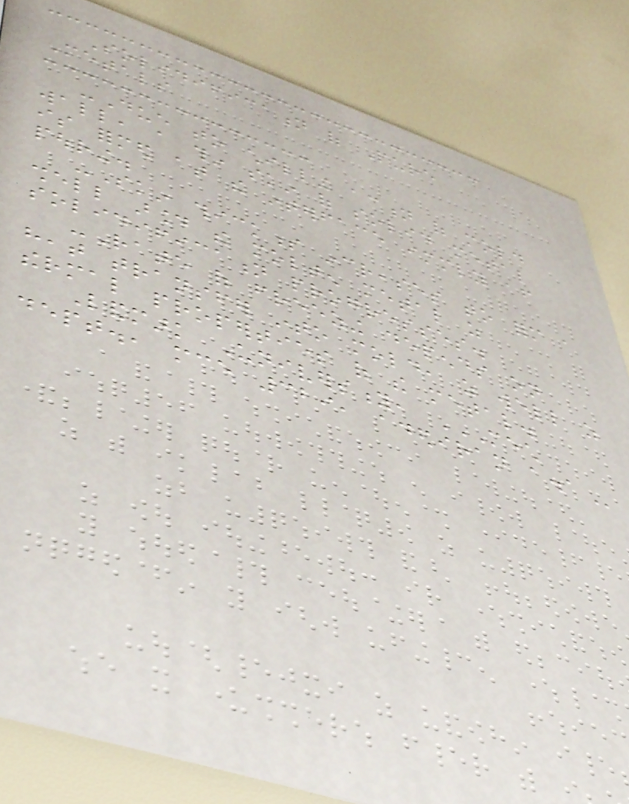Solidification of Pure
Metals
-Due to chilling action of mold
wall, a thin skin of solid metal
is formed at the interface immediately after
pouring.
-Skin thickness increases to form a
shell around the molten metal as
solidification progresses.
-Rate of freezing depends on
heat transfer into mold, as well as
thermal properties of the metal.
Landmark University, MECH
DEPT., MCE 329, ADEDIRAN A.A
